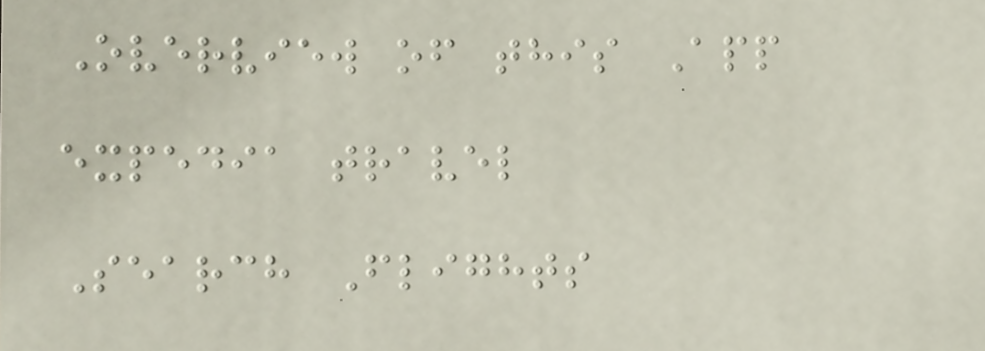Overview of this App
expedia travel
Search Flights
